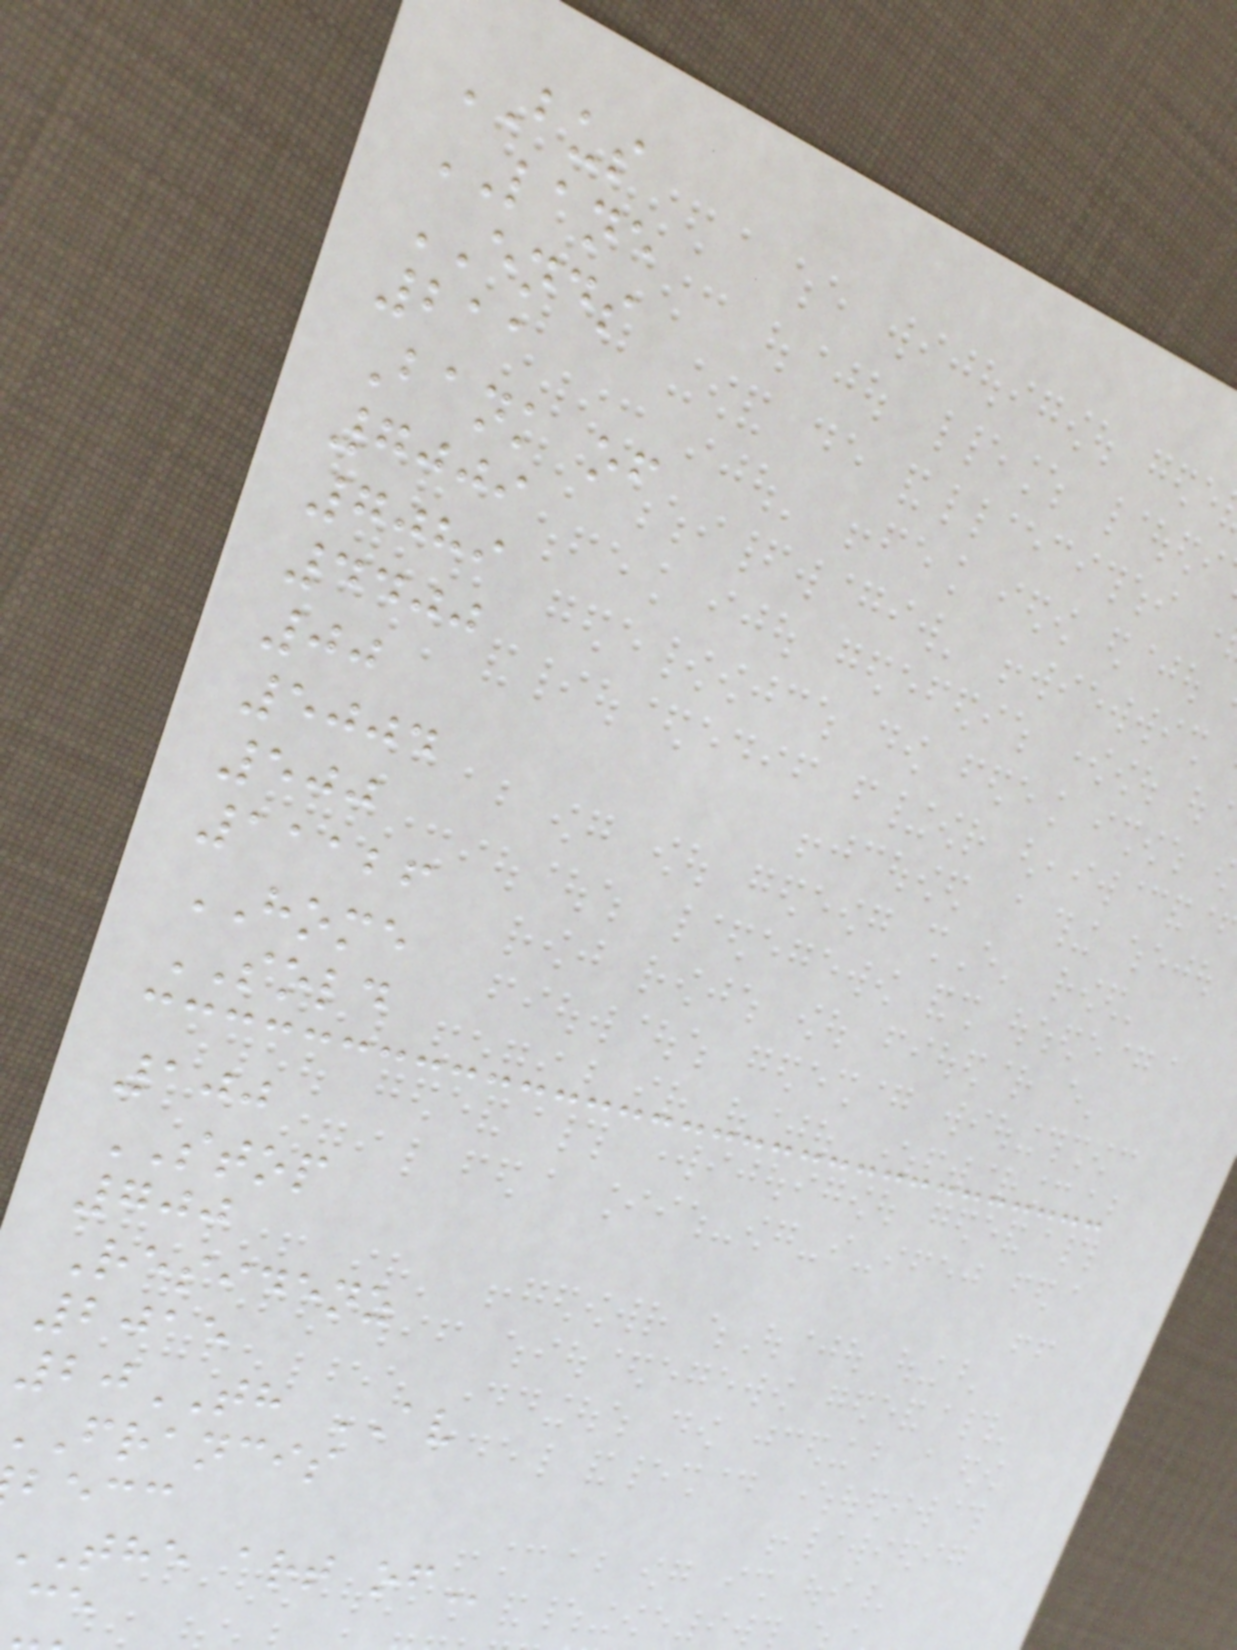BUS
LANE
ENDS
211
Bank of
7009
7089
4400
00
5004
500
11126
HOME
SOLD
100
STOP
700
Residenz
2015
20TH AV
francis
becc
the art
